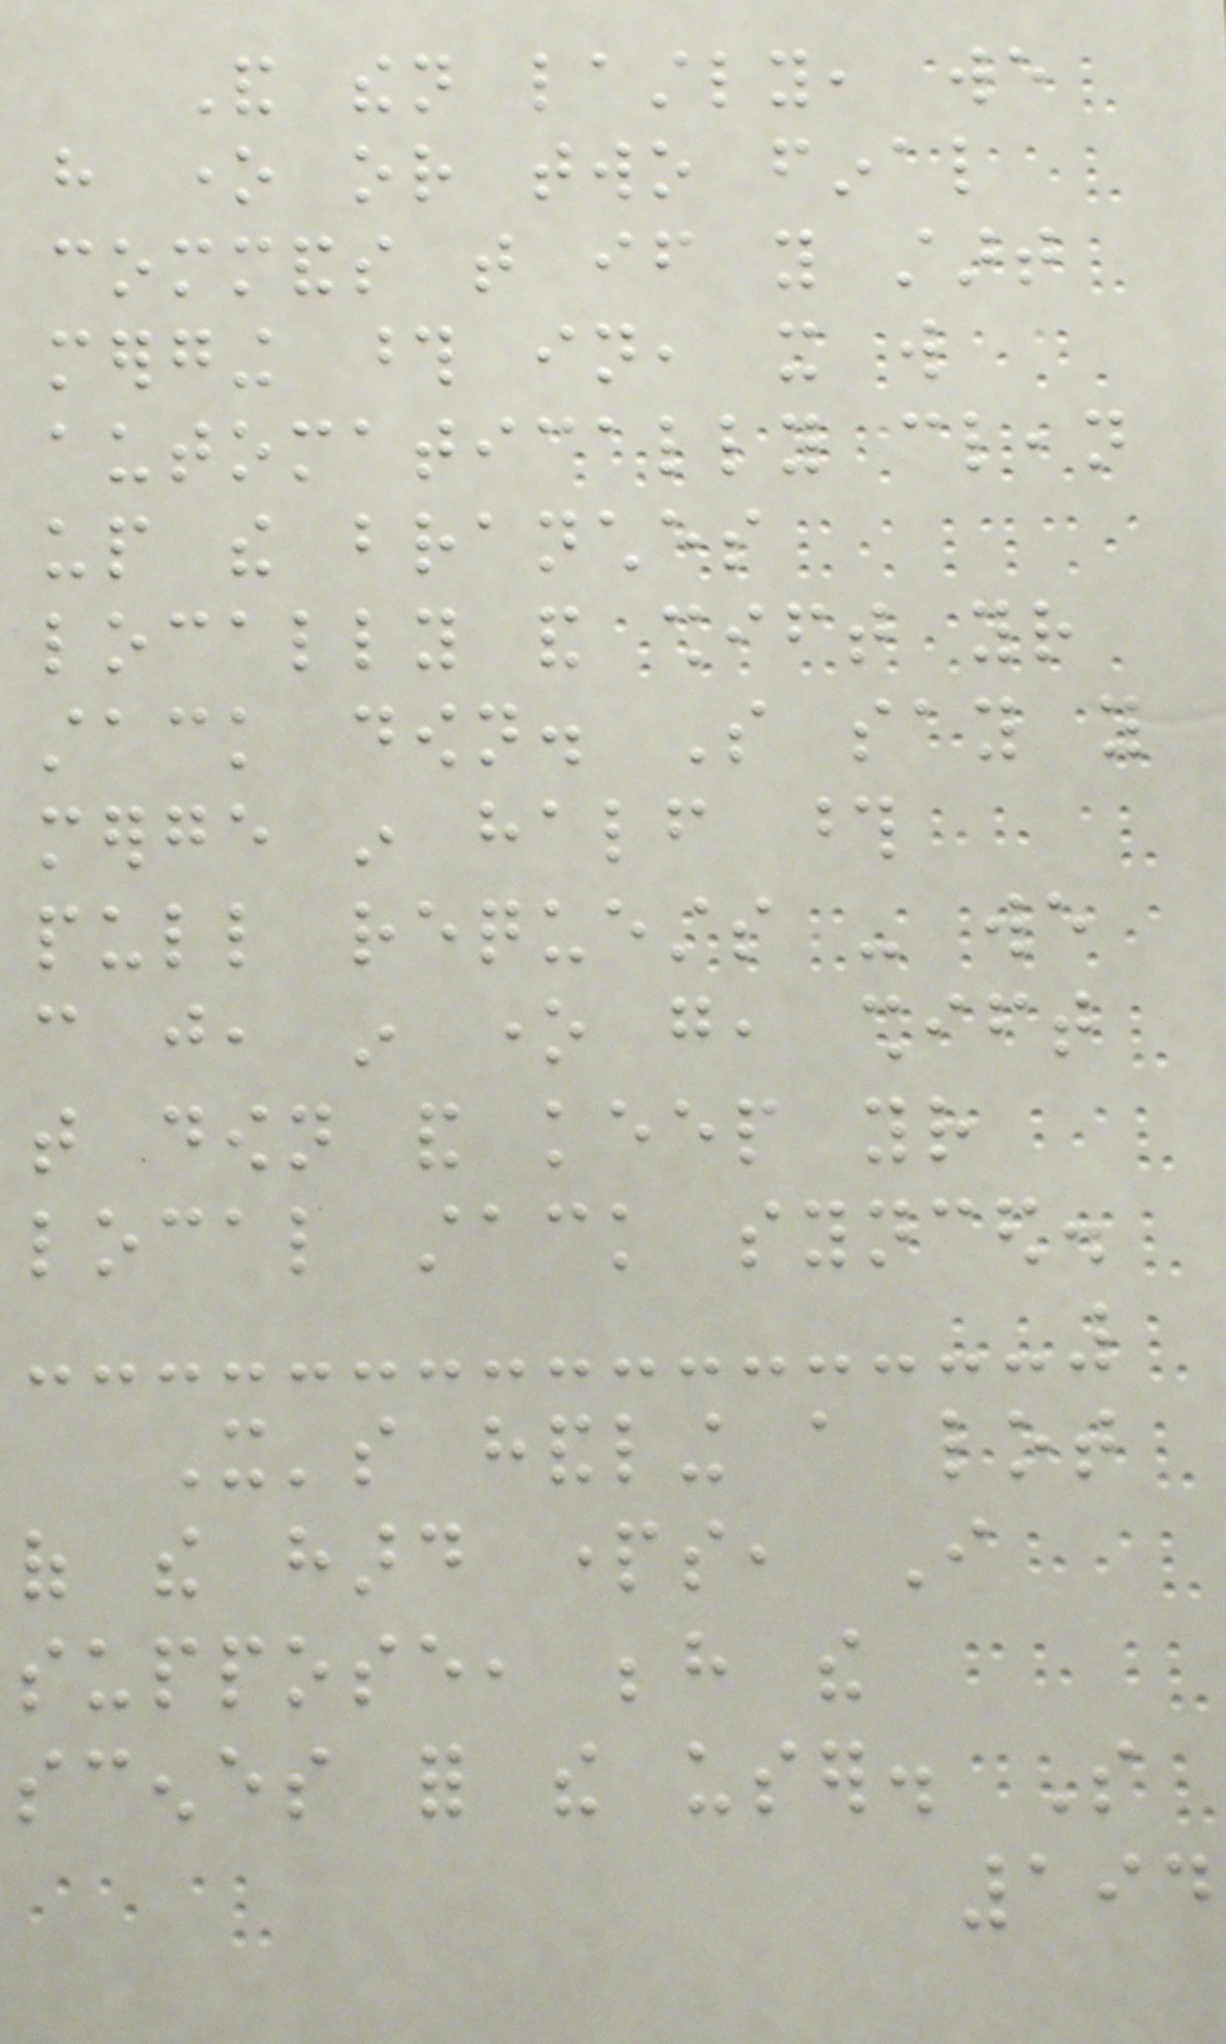And then lastly, we
have one or two final
commands that if you start
merging those in, it will
automatically clean
up the branches
locally and shift your
stack down. So say you
merge in half those
pull requests - we
can just, in one go, shift
that down and keep your
local stack synced.
It's handling a lot
of the hard parts, I
suppose, behind the
scenes for the user. So
194
